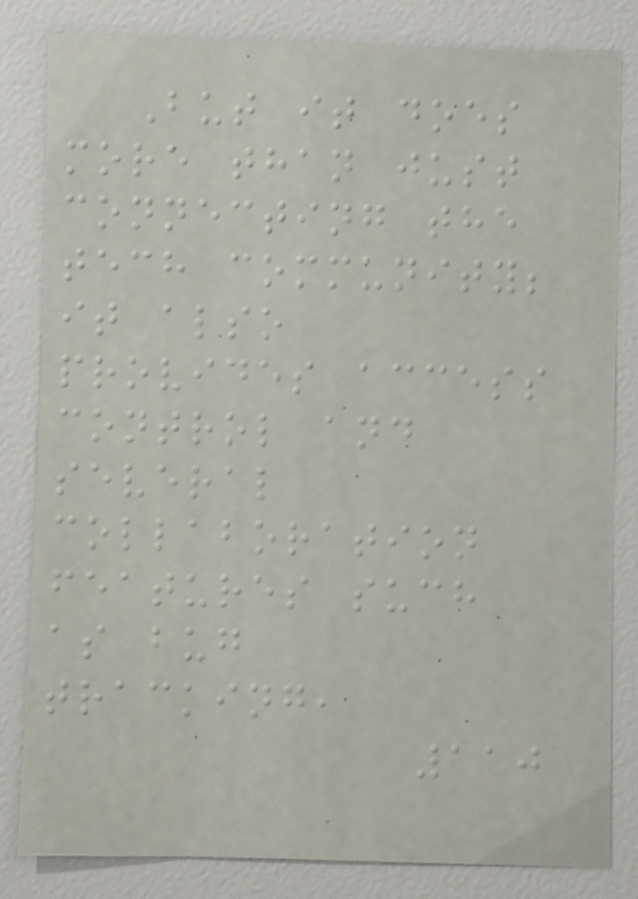But it does
more than just
connecting the
tech community;
it also
provides access
control and
several
collaboration
features such
as bug
tracking,
110
